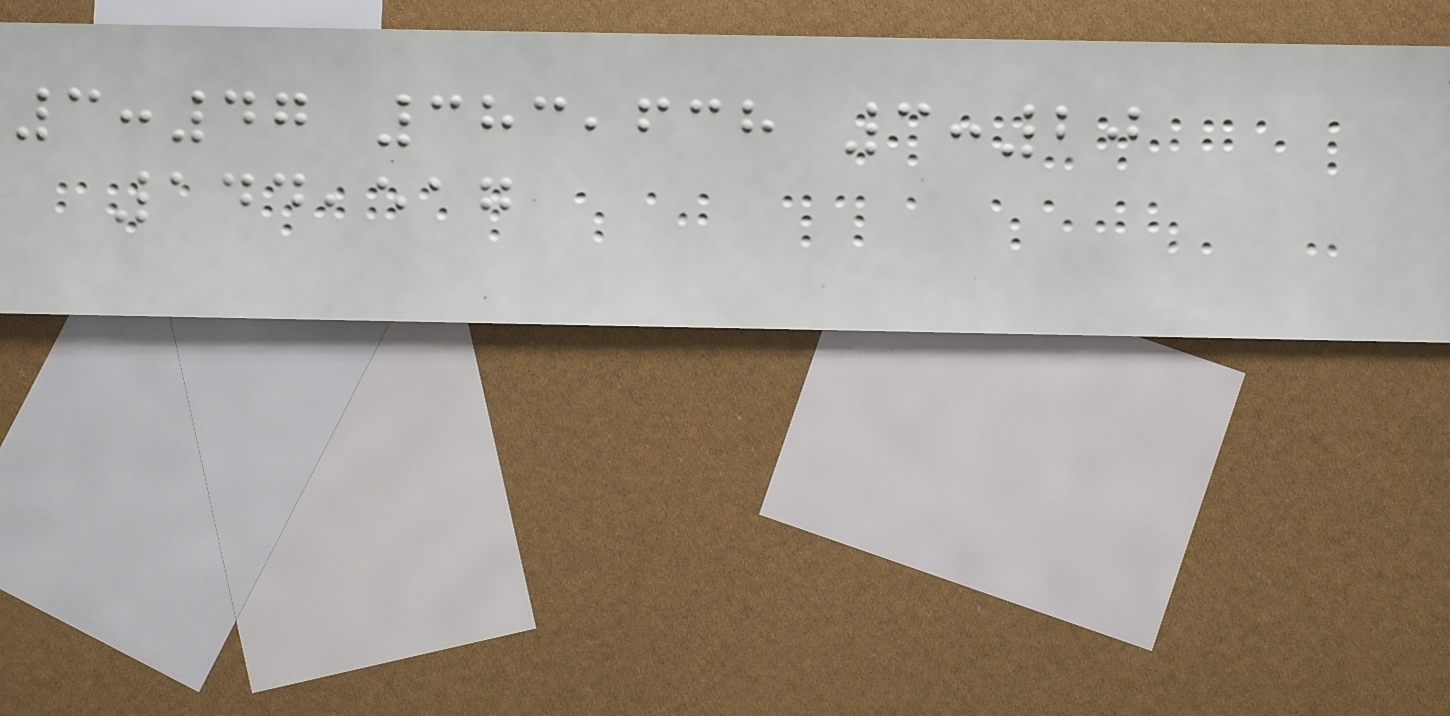3:47 383,638 3:20
144,517
